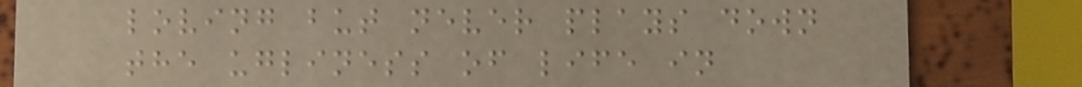loving but never plays down
the ugliness of life in
